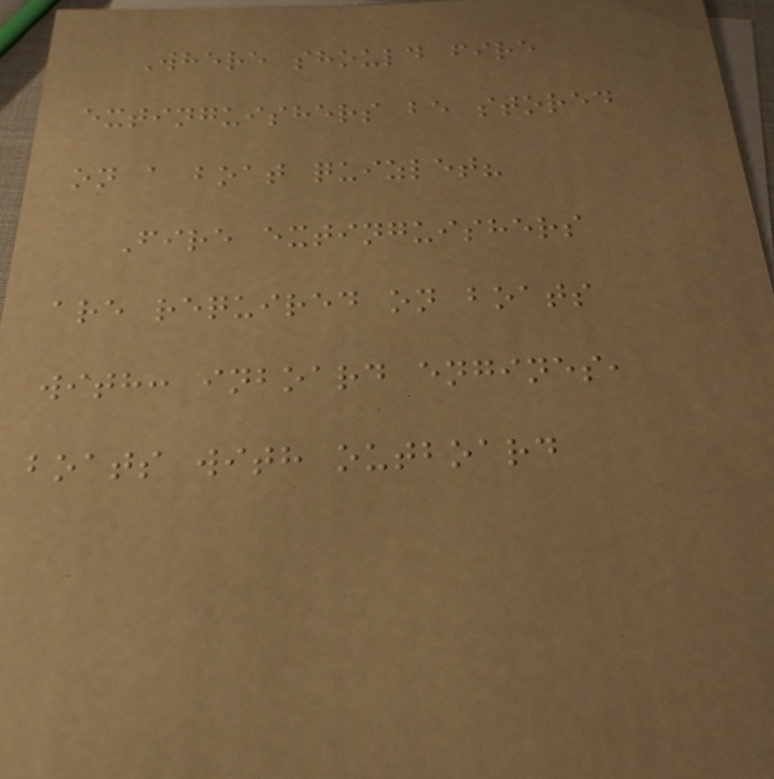Where should fire
extinguishers be stored
on a boat quizlet?
Fire extinguishers
are required on boats
with: inboard engines,
boats with outboard
